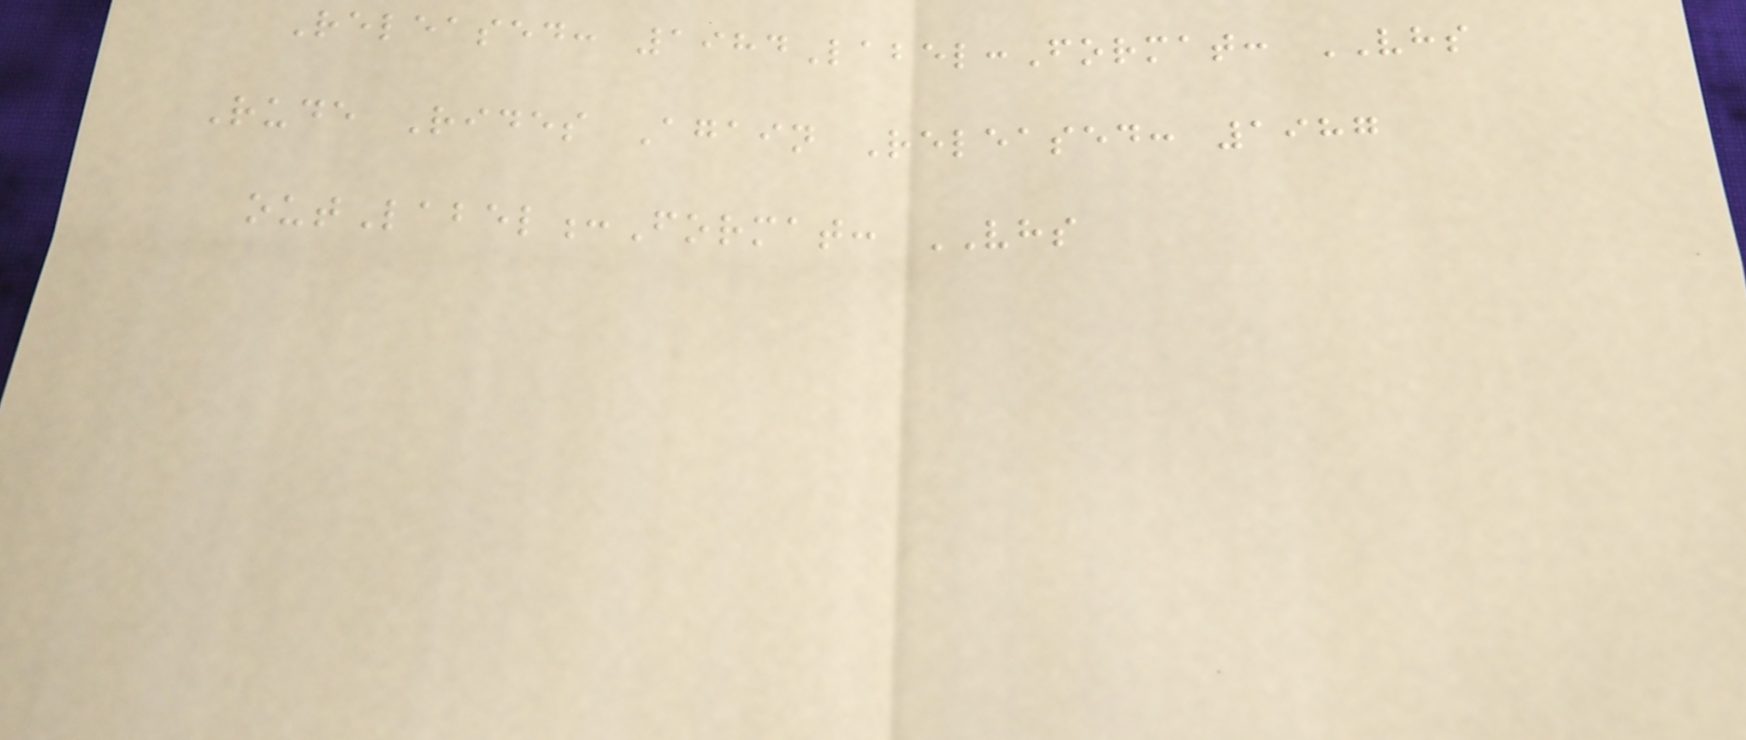Released: 1984Label:Format: VHS
Rude Rides Again Released: 1987
outLabel:Format: VHS
